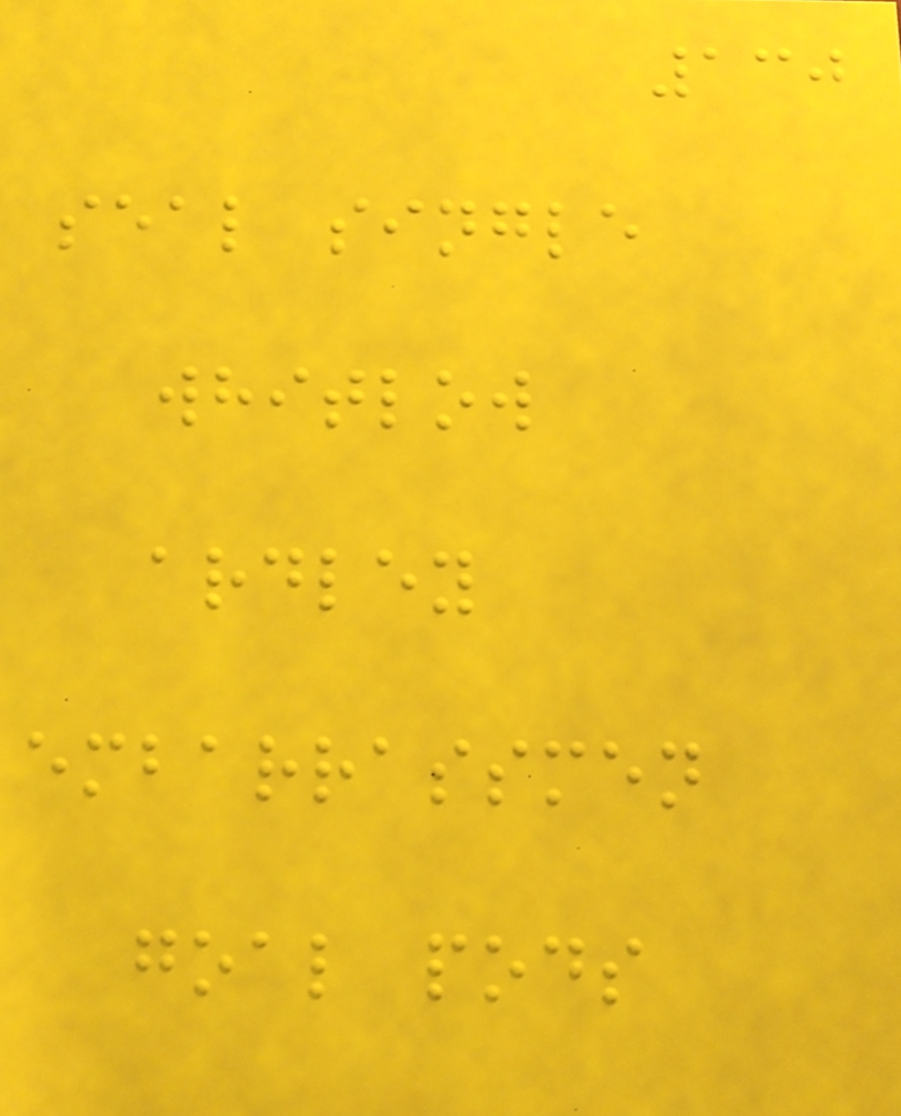130
seal single
whitlow
ardley
embarrassmen
goal pods
